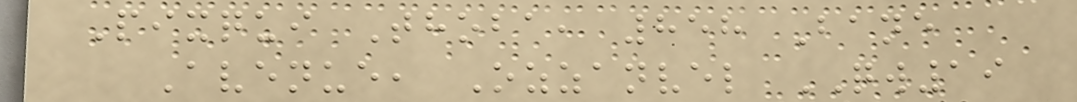Pixqui Thoba, 858 Bane
Avenue, Ozzanvel QW19
